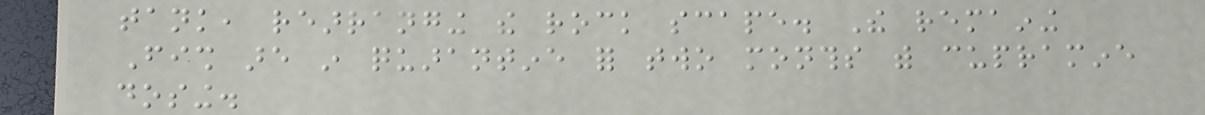tank, rearranging the rock scape. The remaining
Fish are in quarantine for two months with cupramine
dosing.
